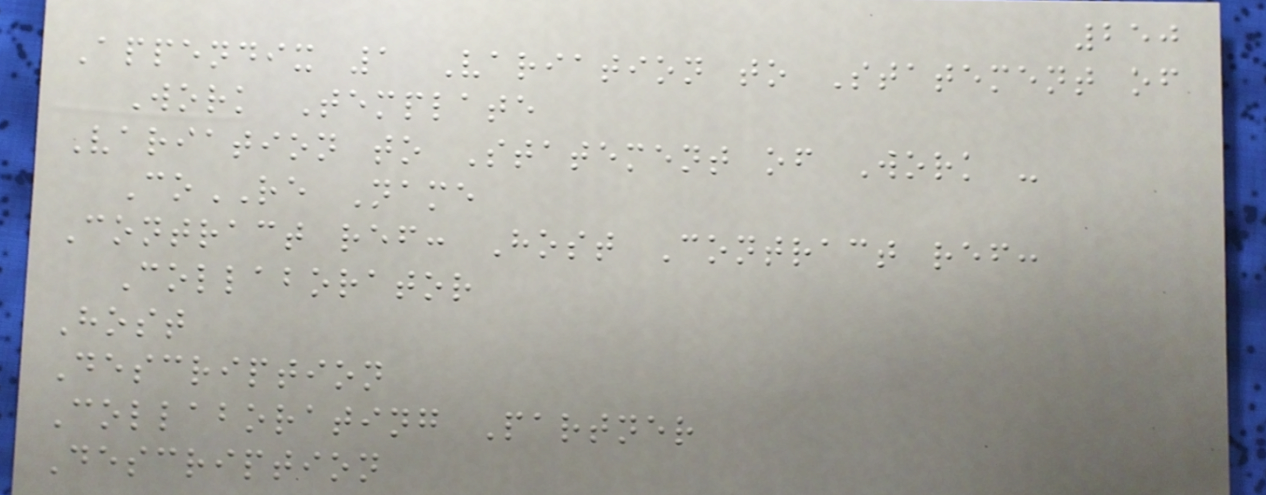250
Appendix 1 Variation to Statement of
Work Template
Variation to Statement of Work -
CoRE Name
Contract ref: Host Contract ref:
Collaborator
Host
Description
Collaborating Partner
Description
